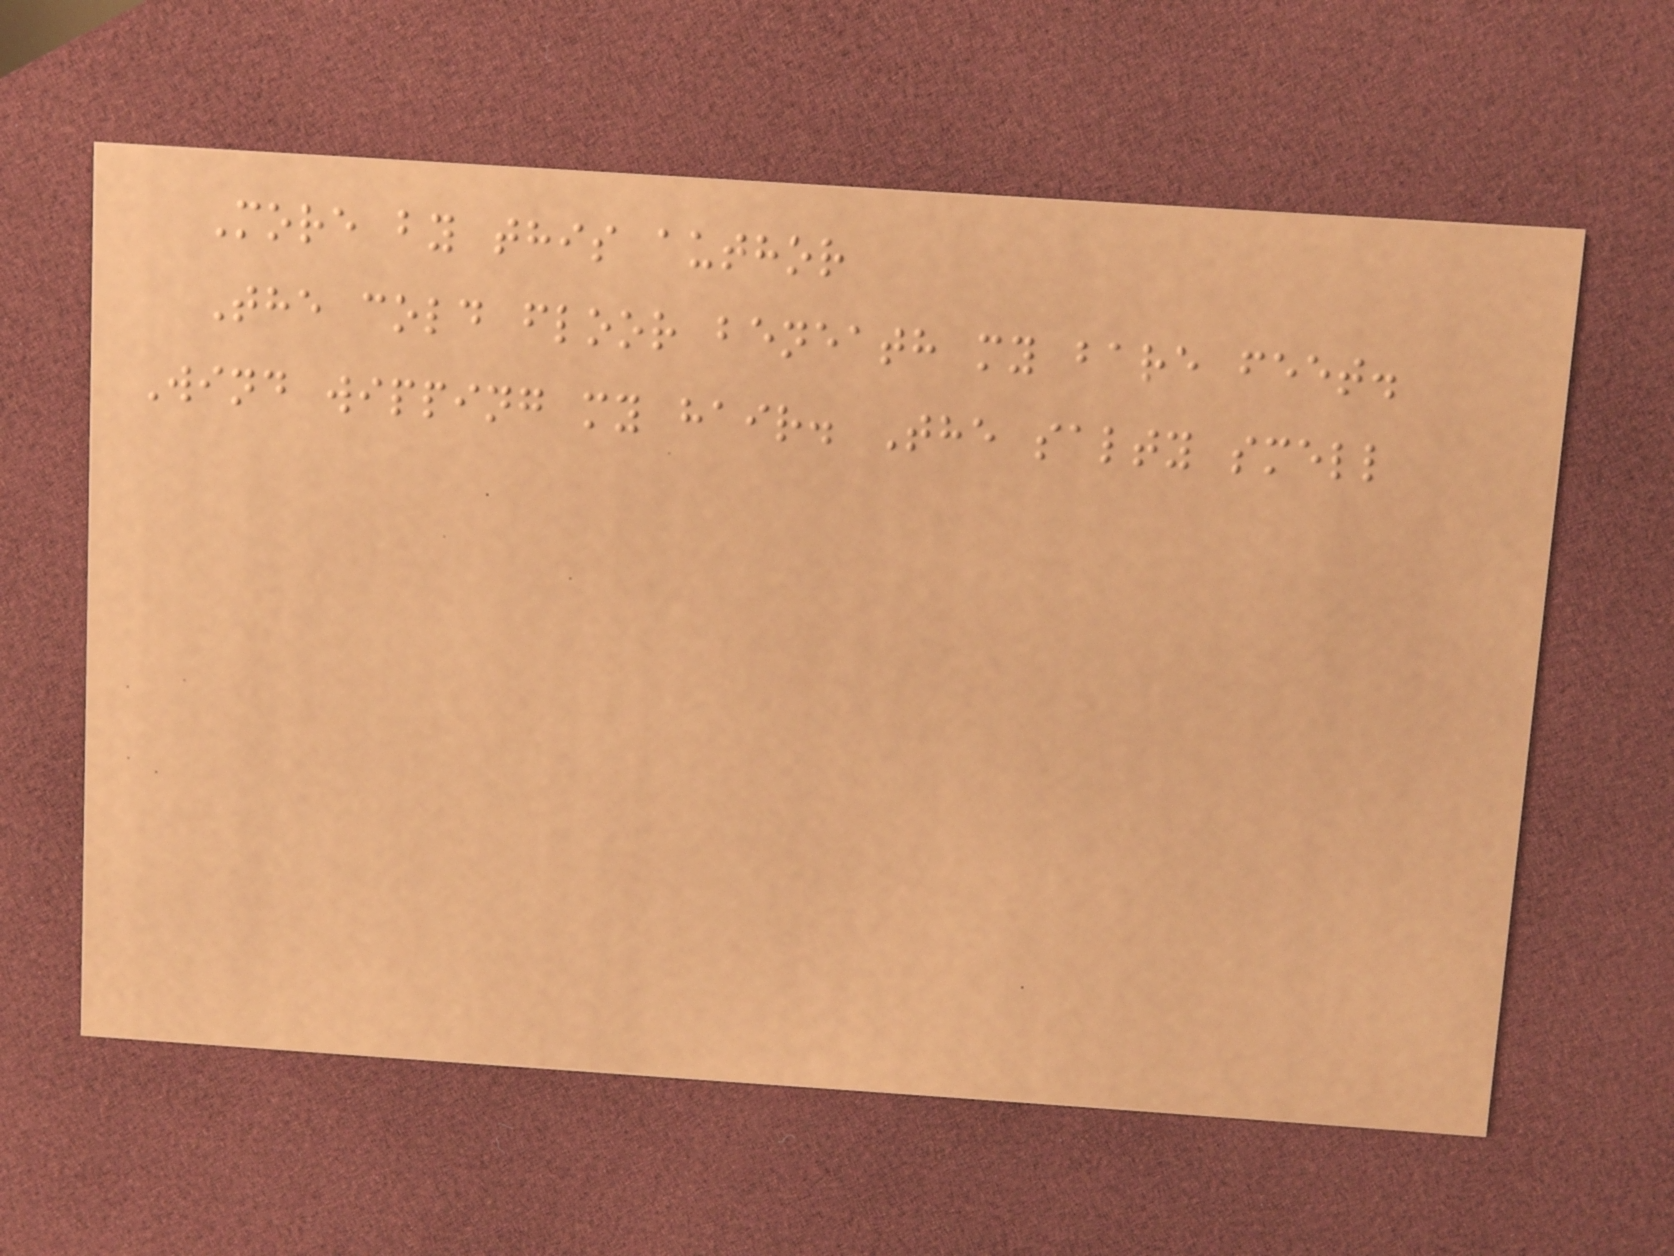More by this author
The cold floor beneath my bare feet.
Wind wipping my hair. The salty smell
